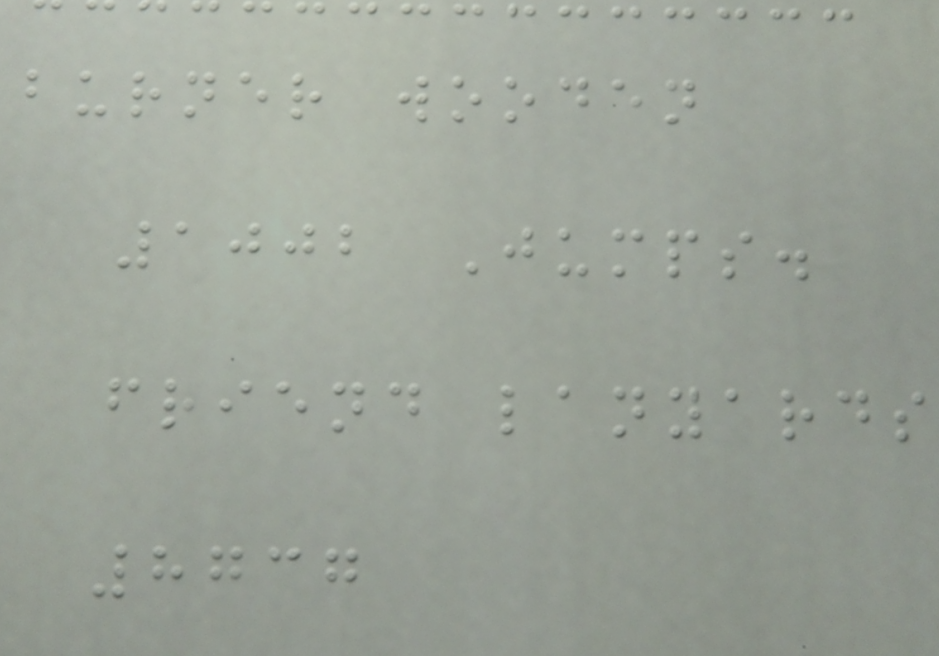burner wooden
1002 Jumps.
friend lanyards
8737
